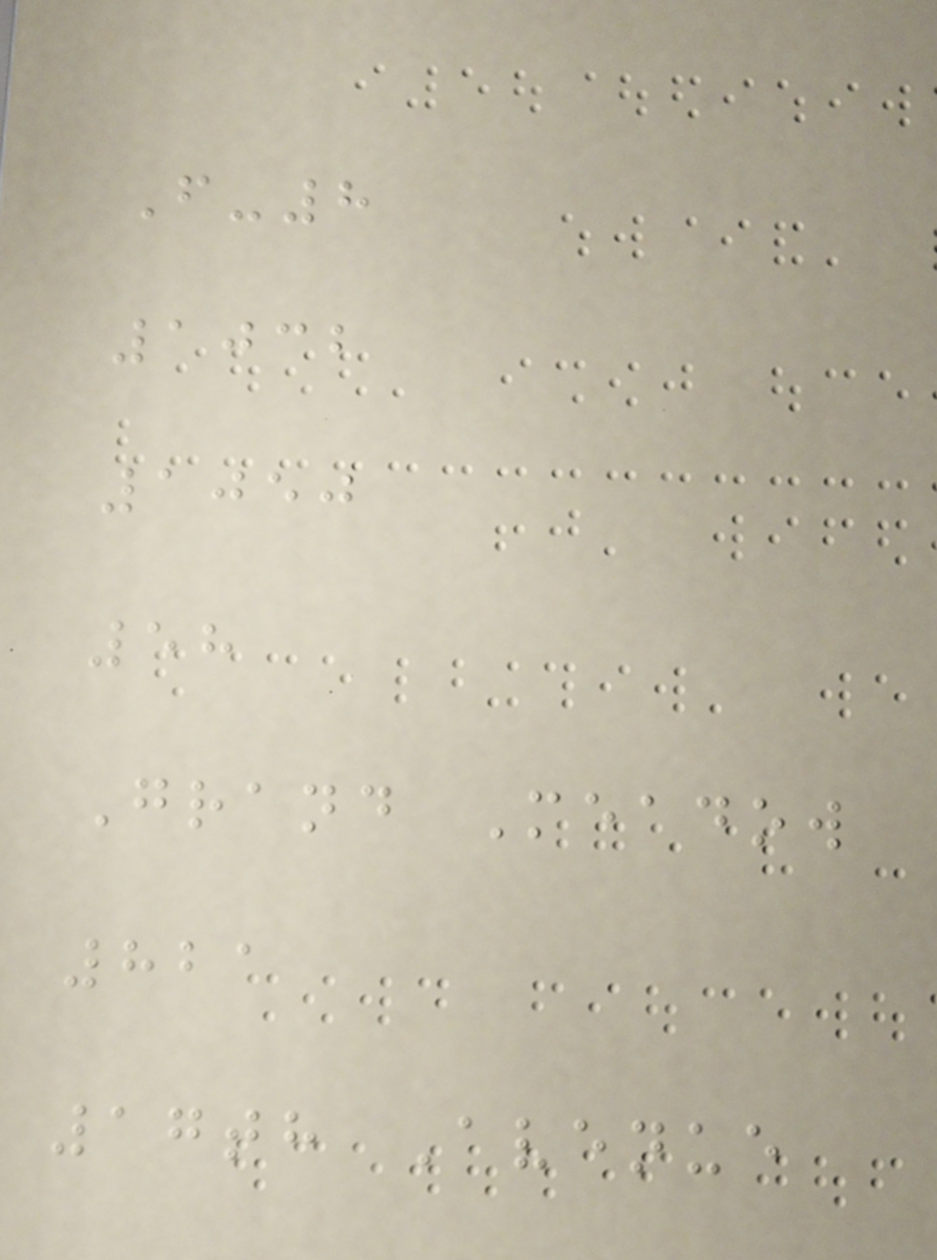F-8
1032
1050
58
Grand Meadow
821
17th Avenue
